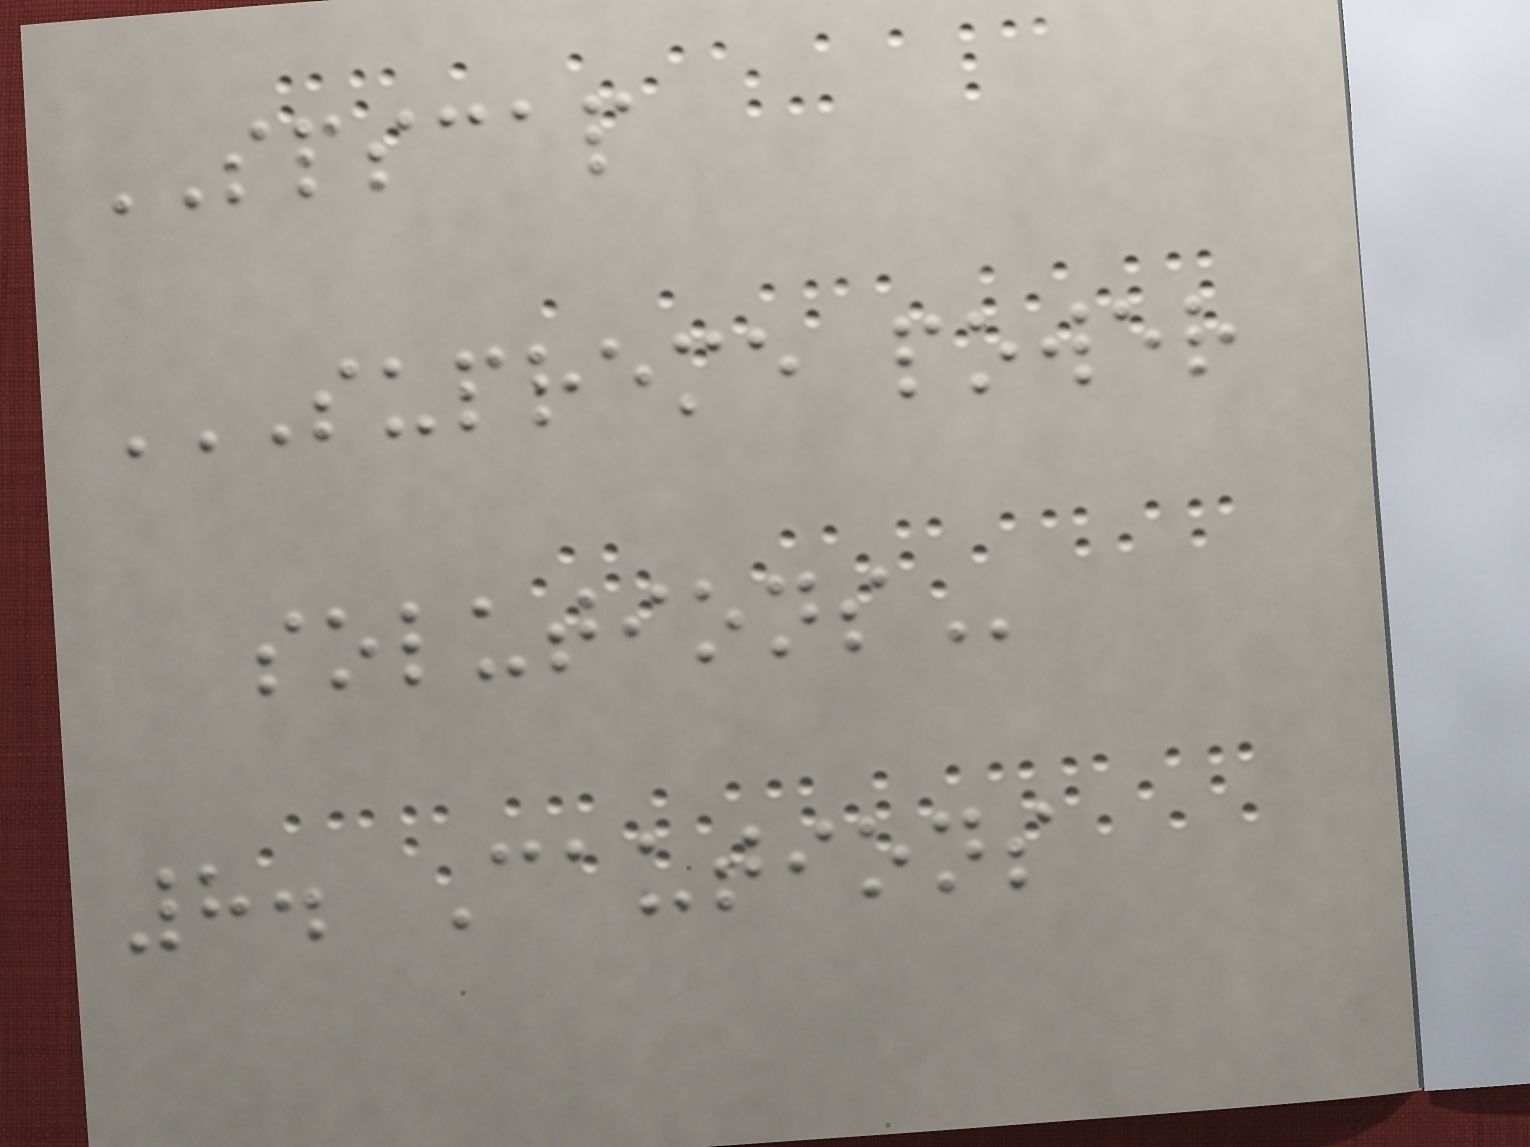SPSCAP
SUPREME POWER
SOLUTIONS
8. Cautions
